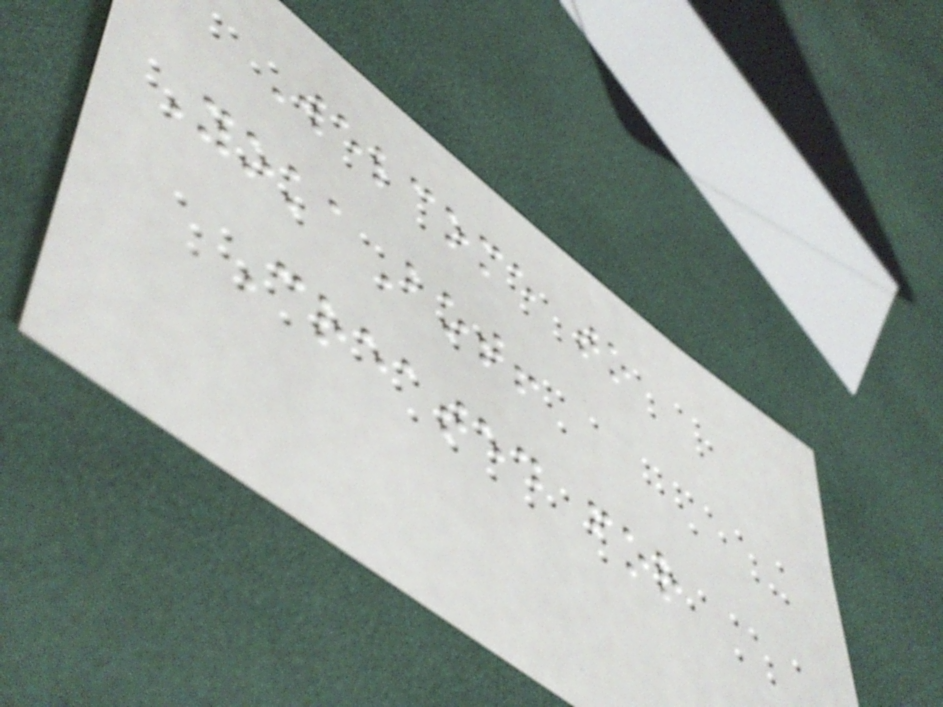Welcome to
YokaBot!
Created for
